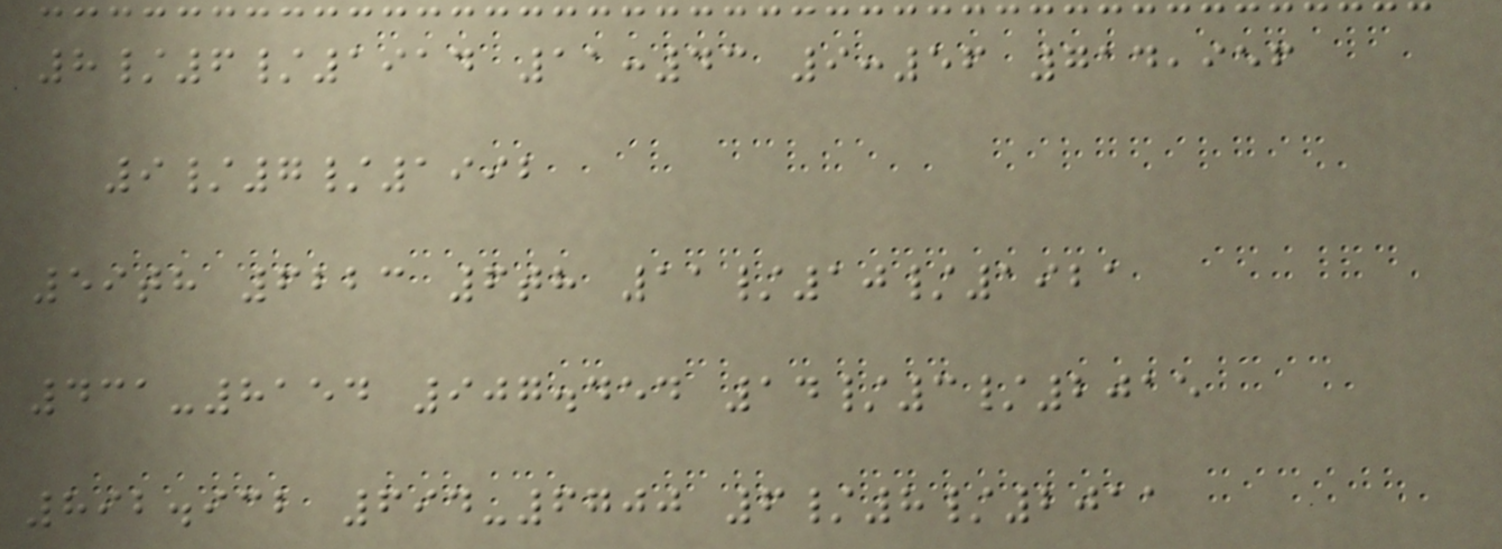8/6/1914 11:43 9:56 714,956
9/7/1992
59th 6223 6th 11/10/1921
431-8154 907.454 14/3/2015
892.932 694-6700 6/8/2011
